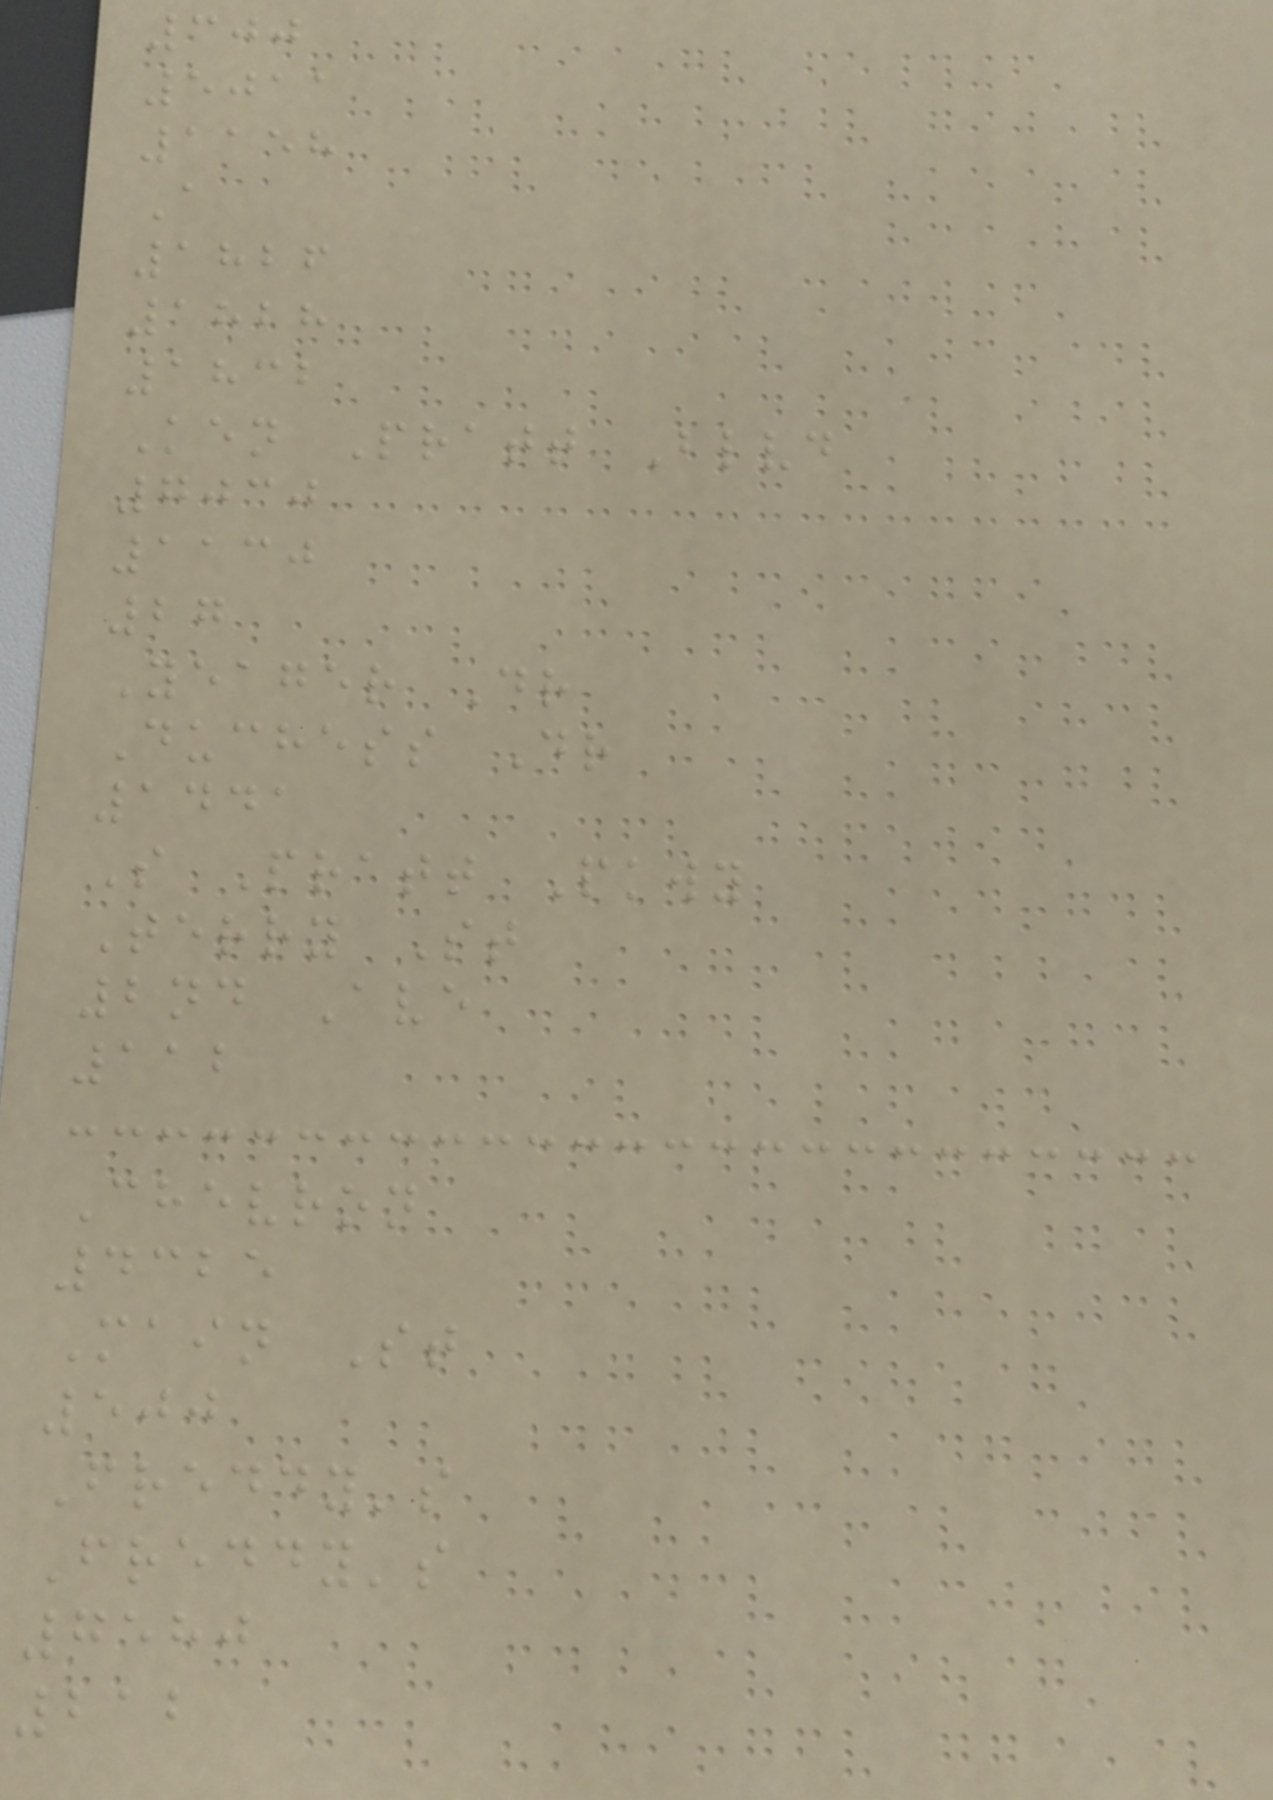300
5011
1158
A
1826
1828
1832
Ken Pratt Blvd
7030
1130
27
Yeager Dr
Duchess Dr
1441
S Pratt Pkwy
Terry St
2nd Ave
112
Chevron
4325
Main St
500
Freddy's
Freddy's
7580
212
